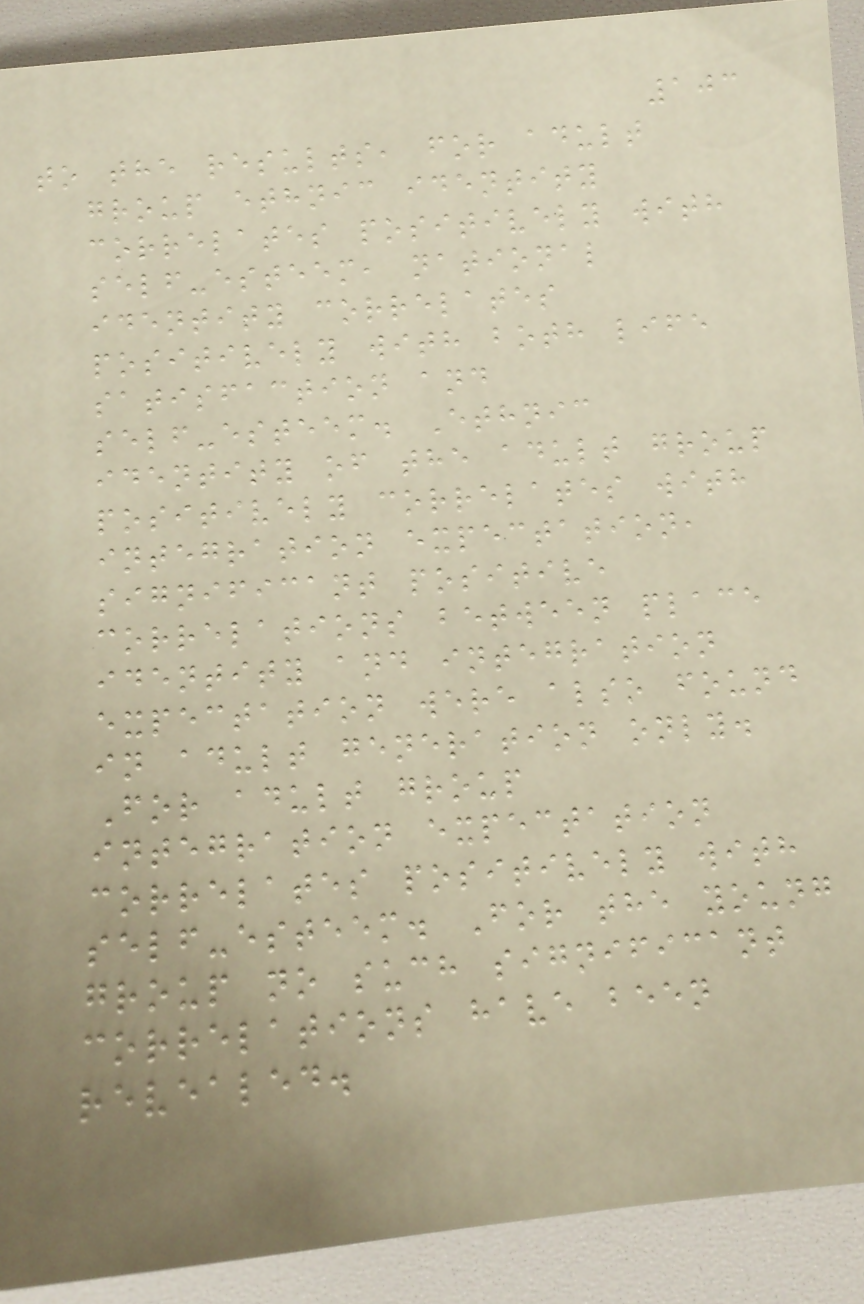103
to the results, for adult
group ethnic identity
correlates positively with
self-esteem, national
identity correlates
positively with both life
satisfaction and
self-esteem. Ethnic
identity of the adult group
positively correlates with
integration expectation,
significant positive
correlations between place
identity and integration
expectation were also found
in adult generation only.
For adult group
integration expectation
correlates positively with
self-esteem. For the young
group no such significant
correlations have been
revealed.
